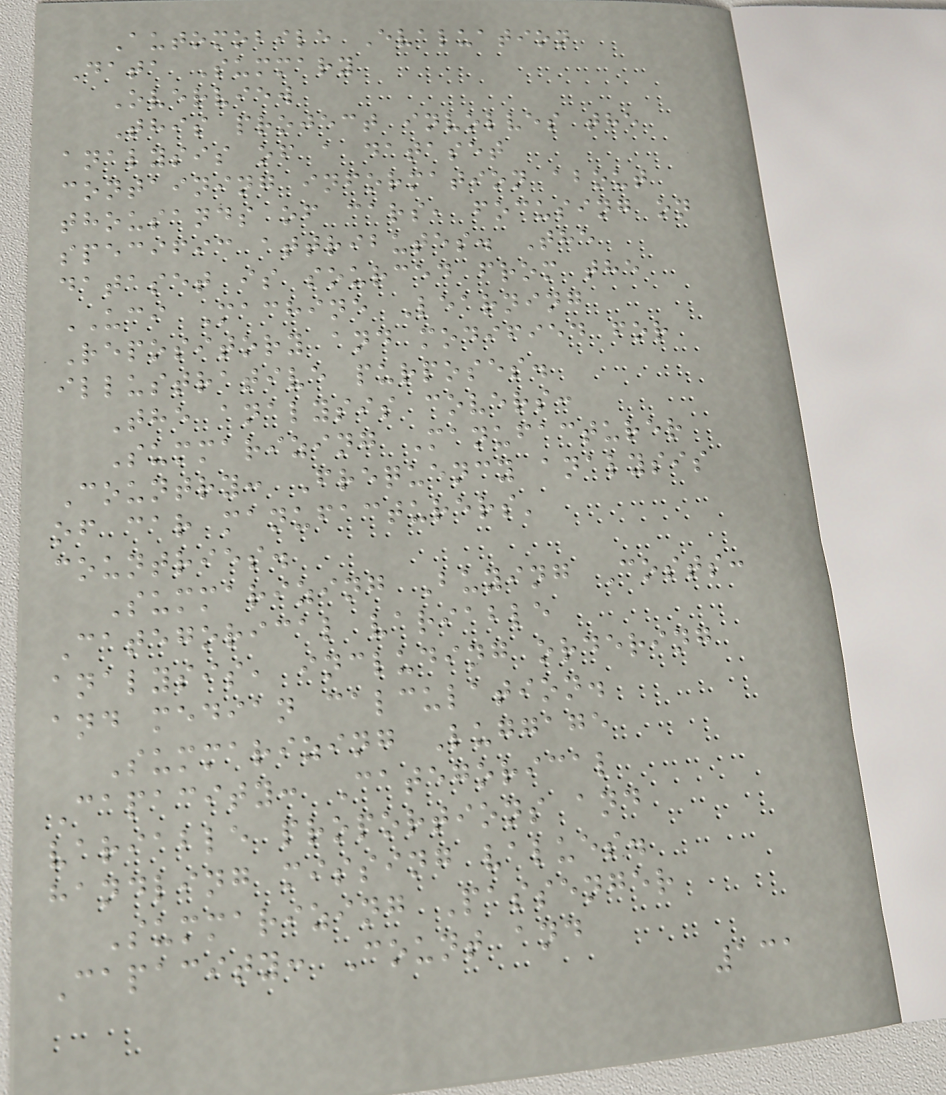Automobile Evaluation
Data Summary
Overview
This project involves the
analysis of a dataset
containing information about
thousands of cars, focusing on
specific attributes. The
dataset is sourced from the
UCI Machine Learning
Repository and modified for
illustrative purposes.
The analysis covers:
Summarizing Manufacturer
Country: Frequency analysis
of car manufacturers'
countries.
Summarizing Buying Costs:
Categorical variable
analysis, including ordering
and median calculation.
Summarizing Luggage
Capacity: Categorical
variable proportions and
handling missing values.
Summarizing Passenger
Capacity: Count and
131
